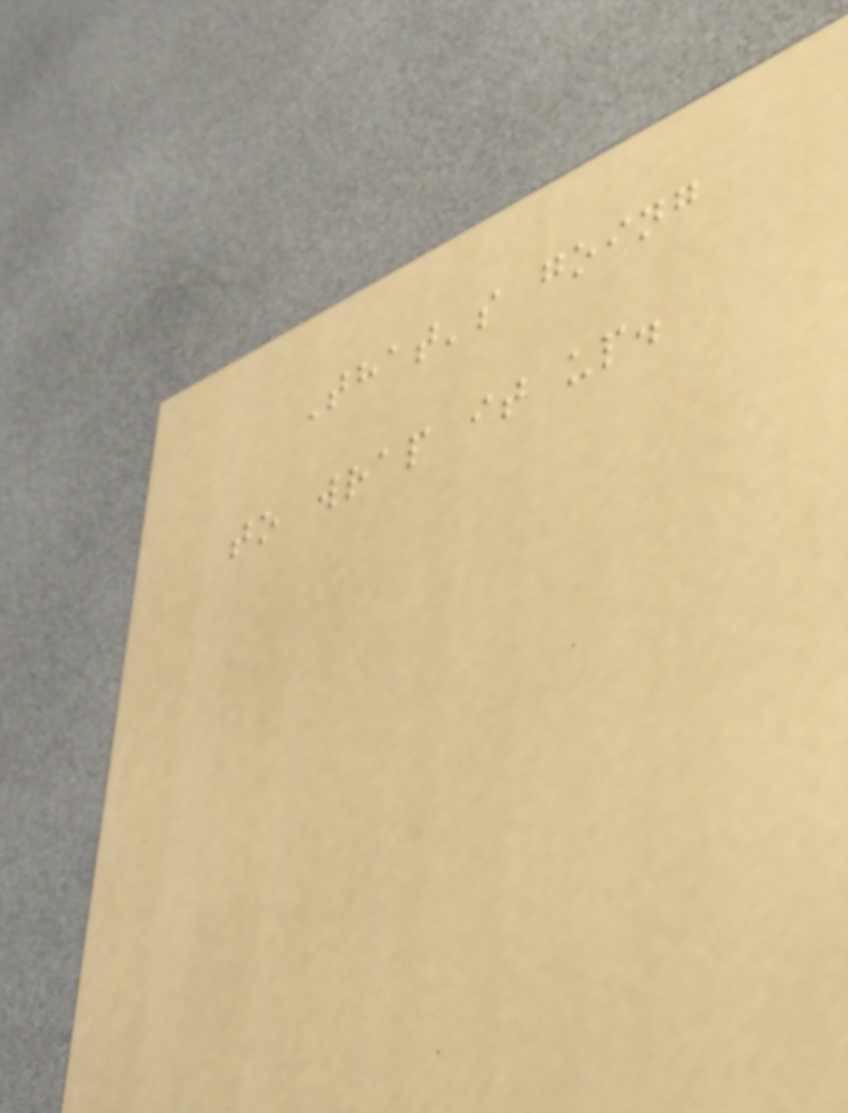That's going
to wrap it up.
